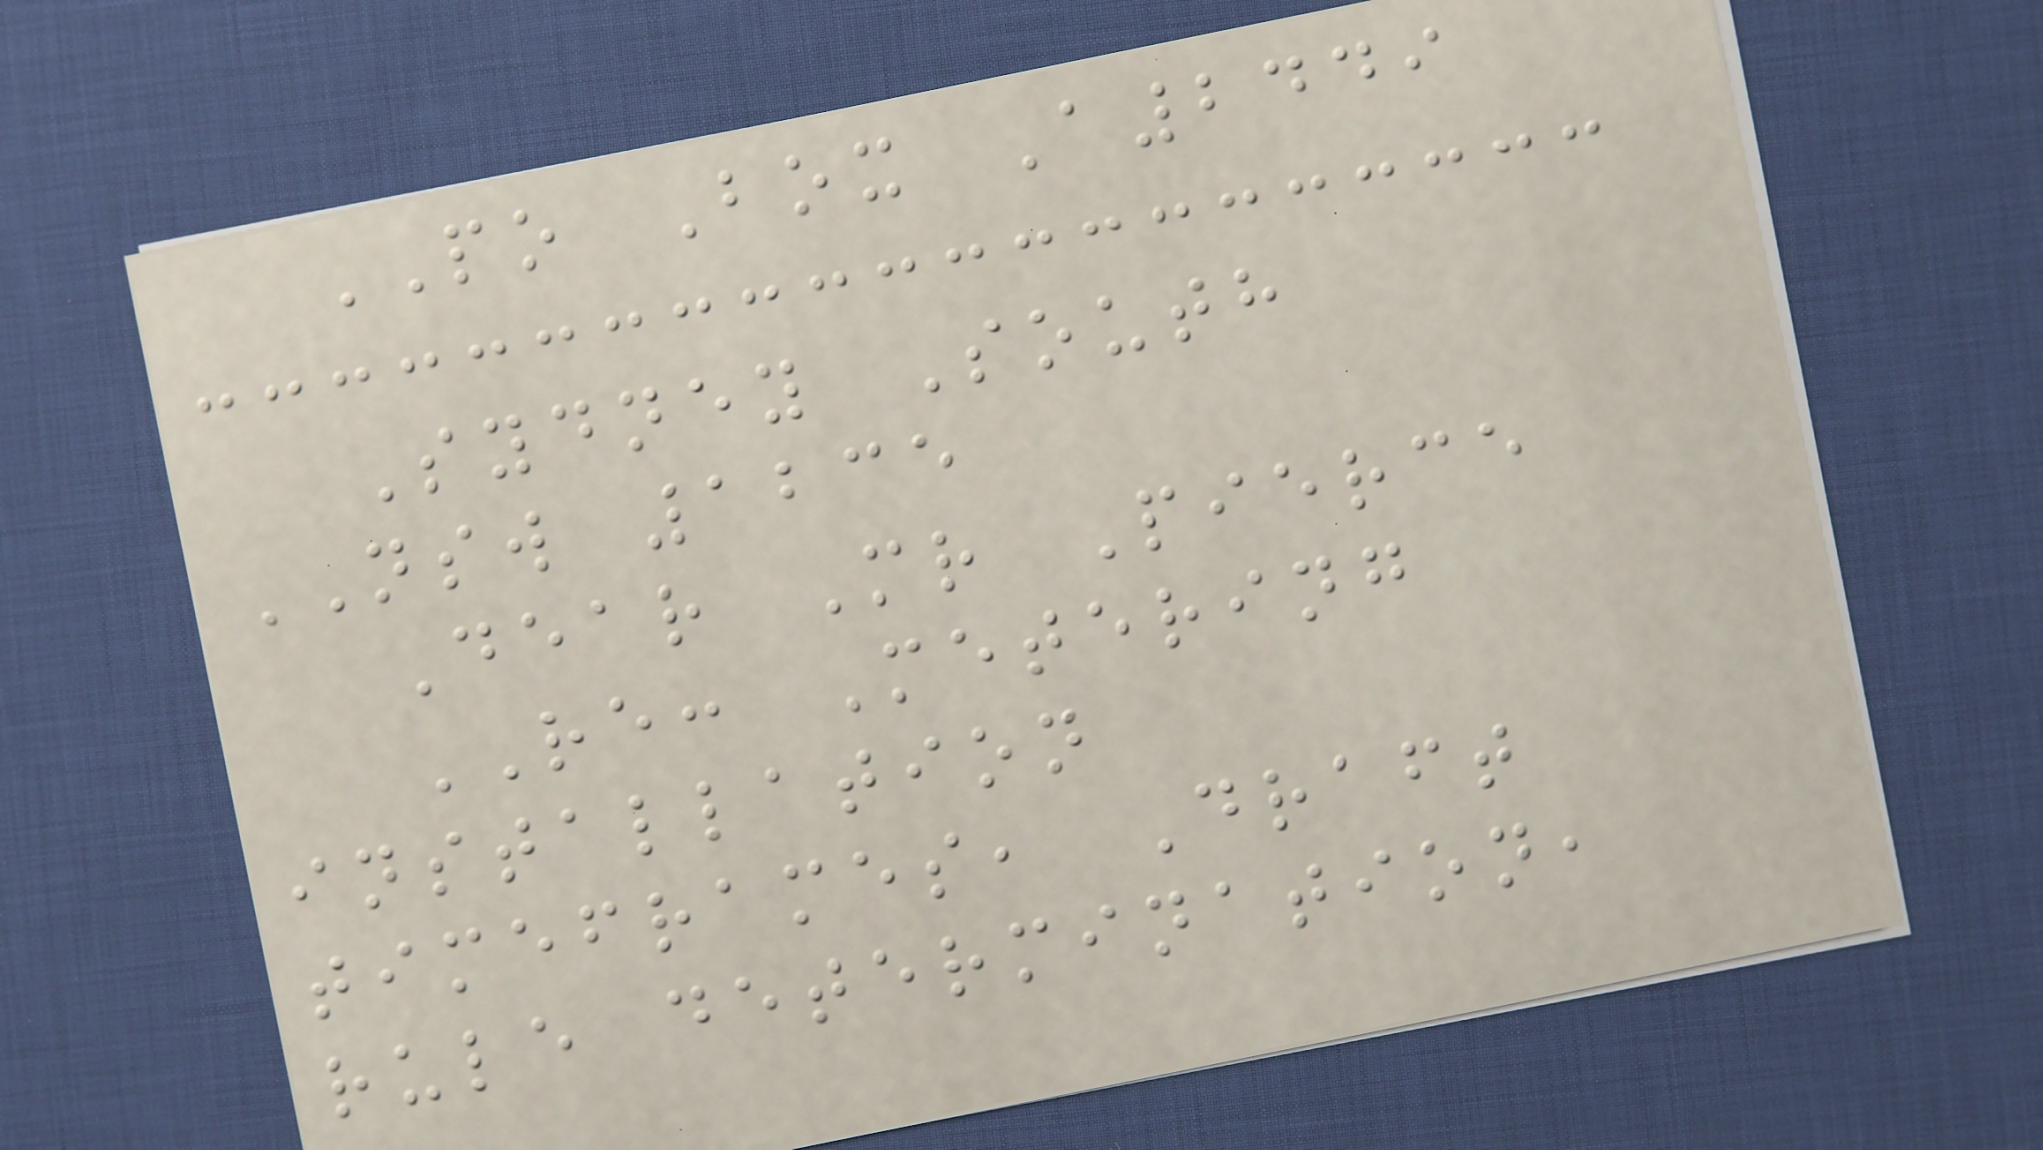PO Box A2449
Sydney South
NSW 1235
Dear Mr Pierce
RE: Metering
installation
timeframes, Draft
rule determination,
